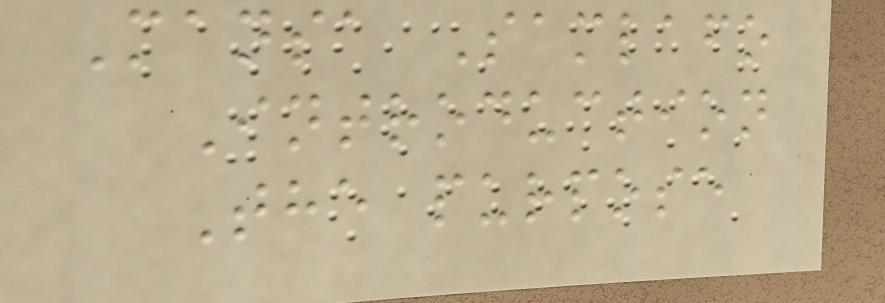Mansa Samlafo
Introduction
The purpose
